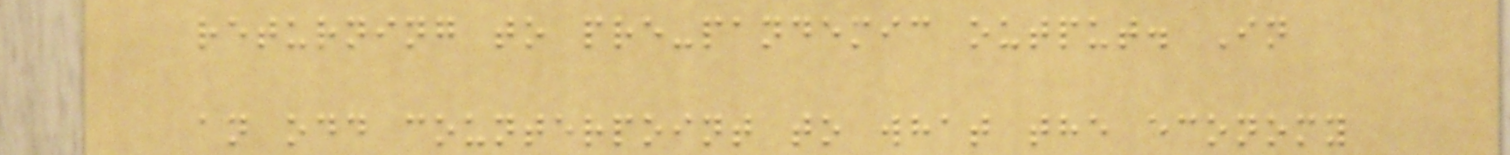returning to pre-pandemic output. In
an odd counterpoint to what the economy
